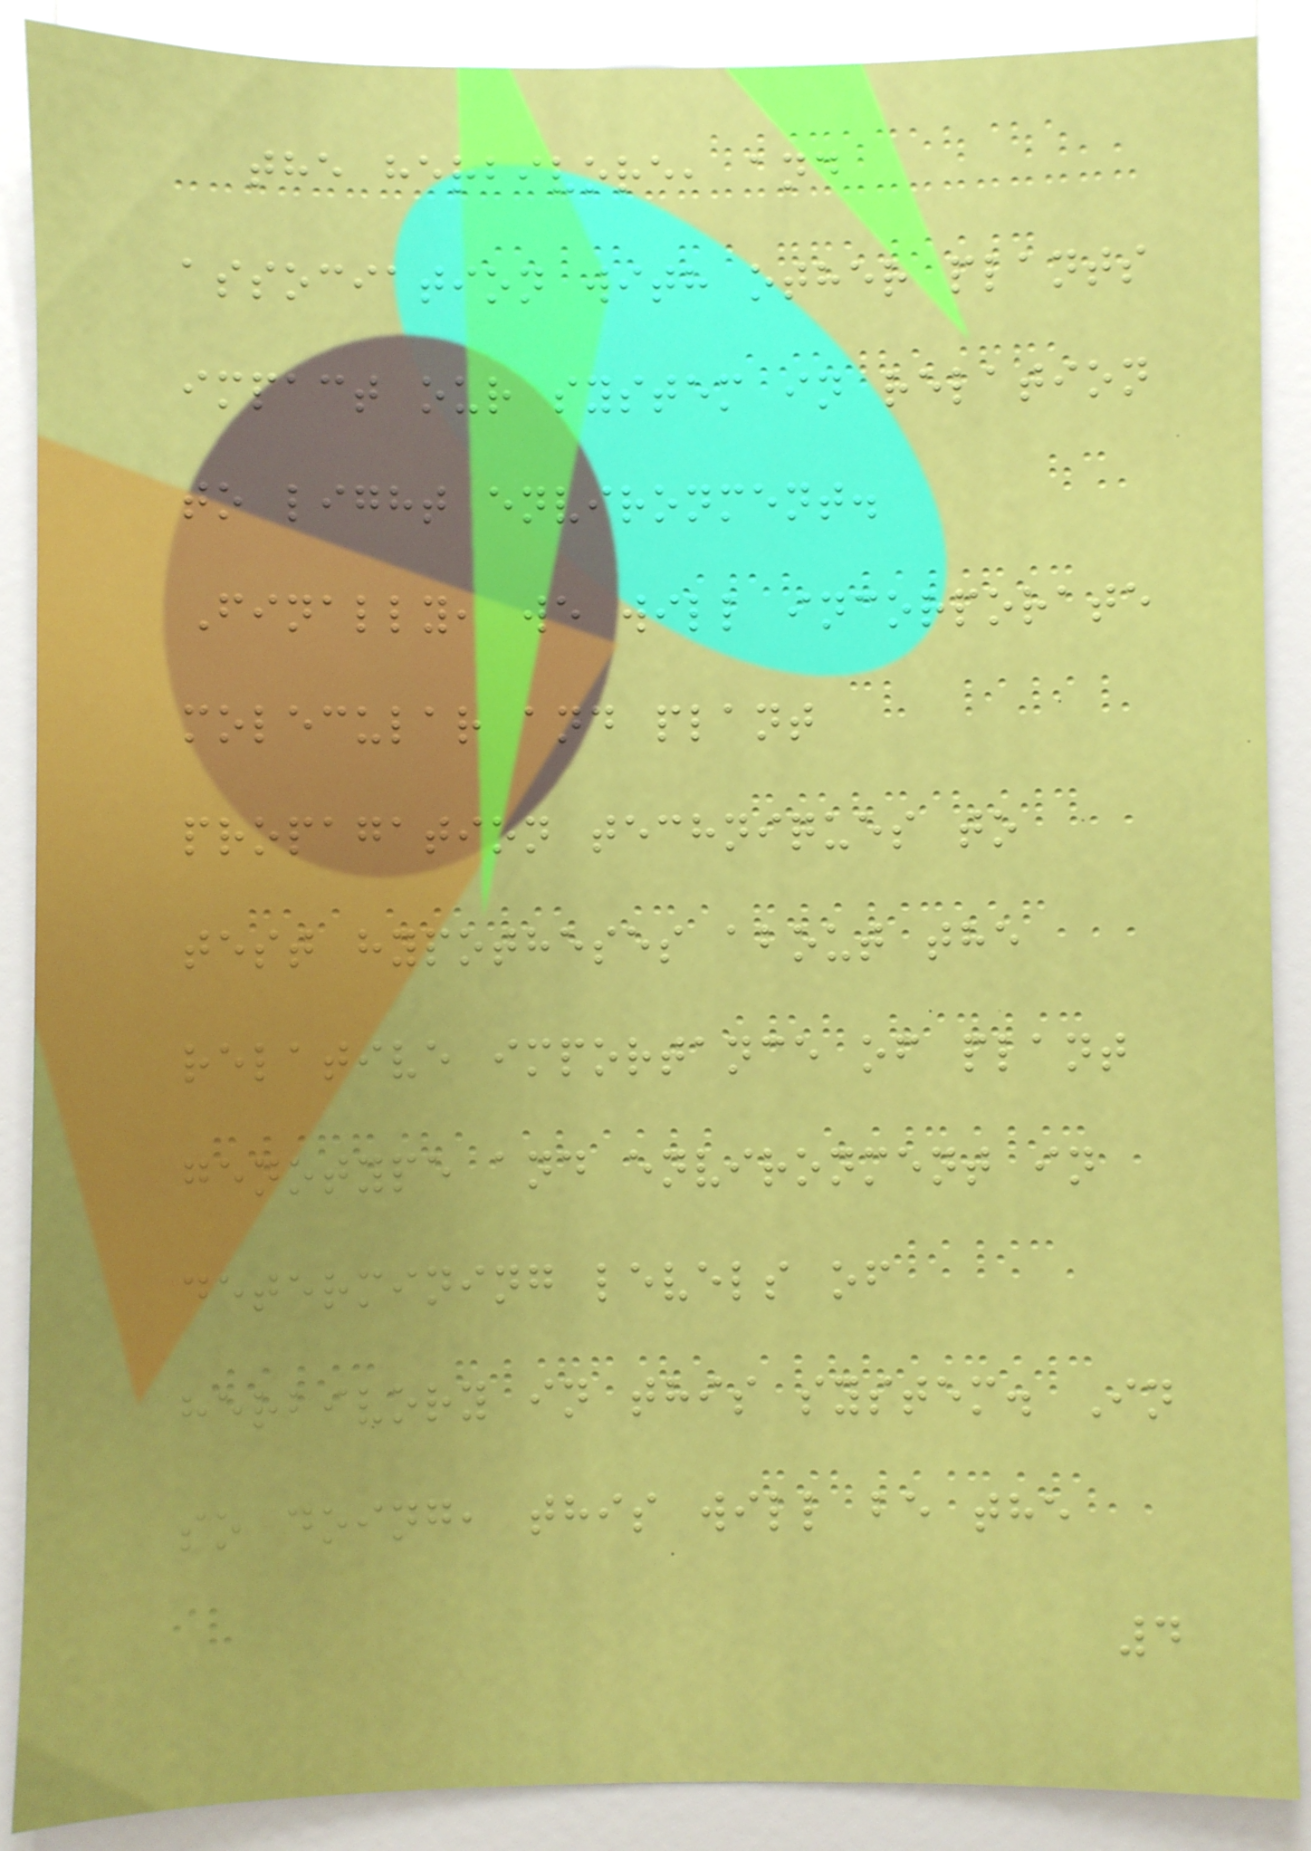the herbivore, and
association with other plants
impact our system in relation
to light environment.
Finally, we will incorporate
molecular and plant
propagation techniques to
test hypotheses about the
relative importance of plant
genotype and environment in
determining levels of
herbivory in this system. In
so doing, this will be the
4
